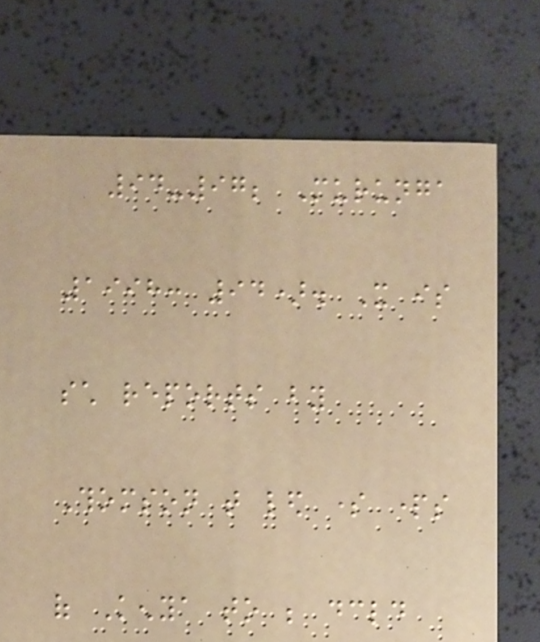94-97; Murunga
1998: 94). It is
such reports by
Thomson that led some parts
of Kenya to be declared
